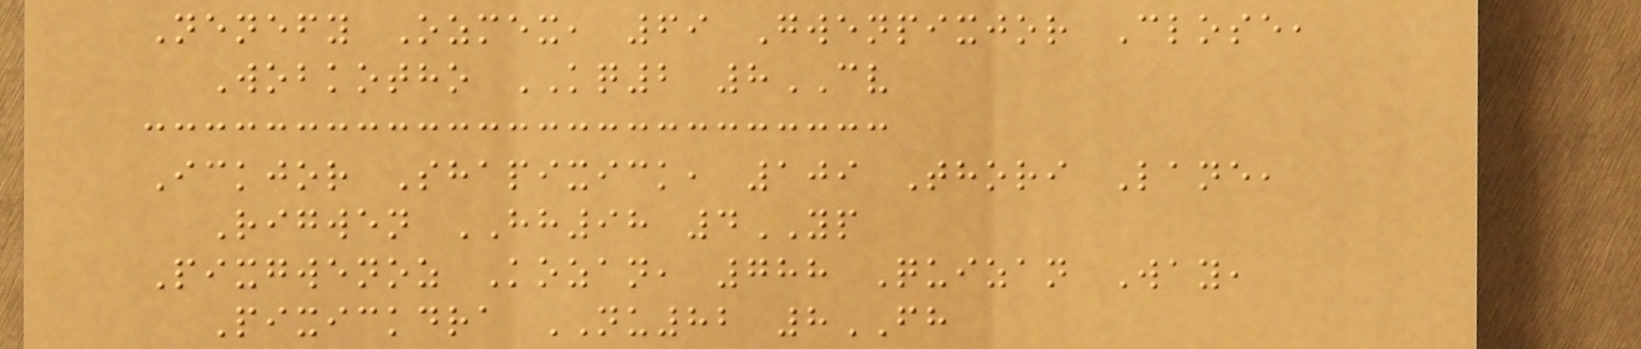Nenefy Ozmex, 69 Gwenpixjor Close,
Wobkotho KQ2 8CV
Ickjor Shapixick, 109 Thori Lane,
Rigwen HH98 4YP
Pixgwenoz Kozan, 788 Quizan Way,
Pixickdra NU82 8FH
